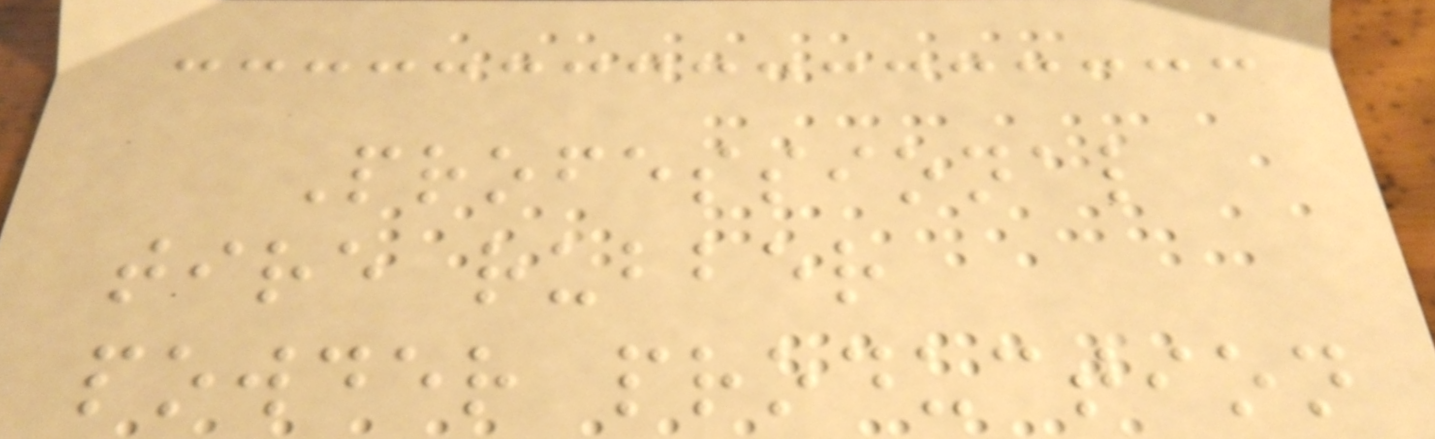Professional
tire rubber
powder production
